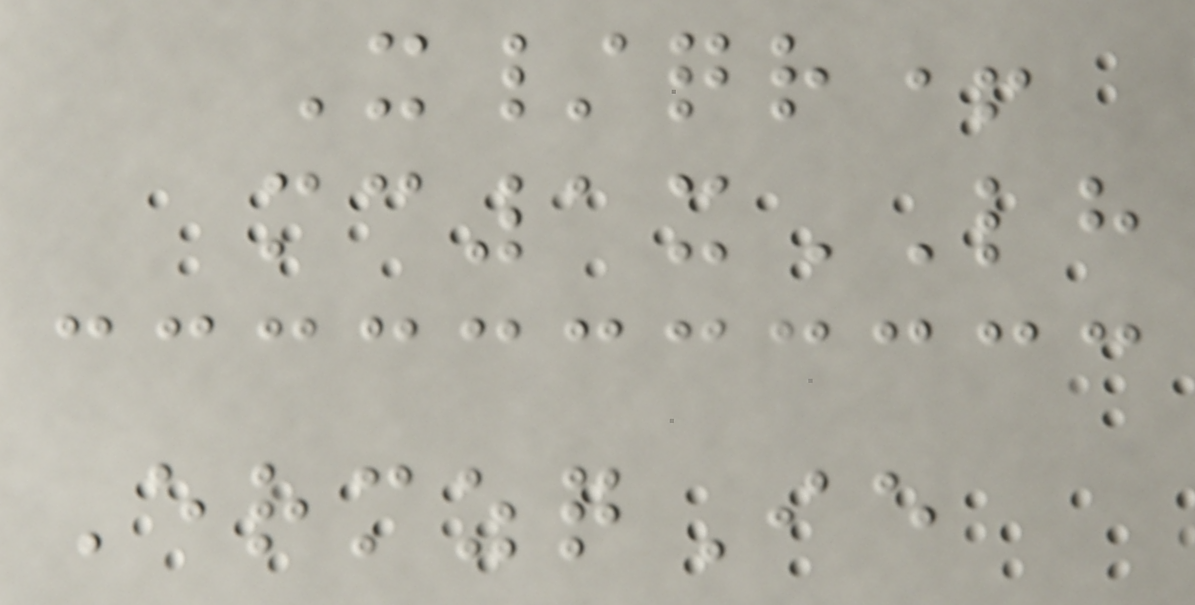X/qr+
mc1xLH
ErmzqIe
